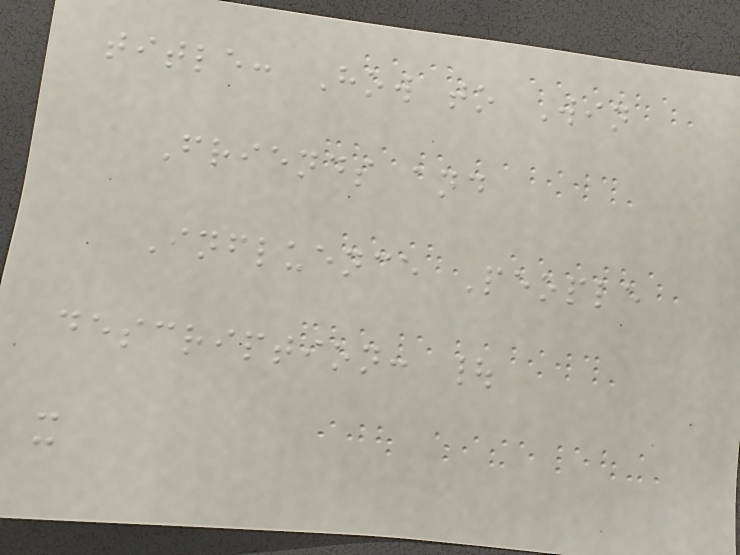title: How to Win
Friends and
Influence People
description: |
x
